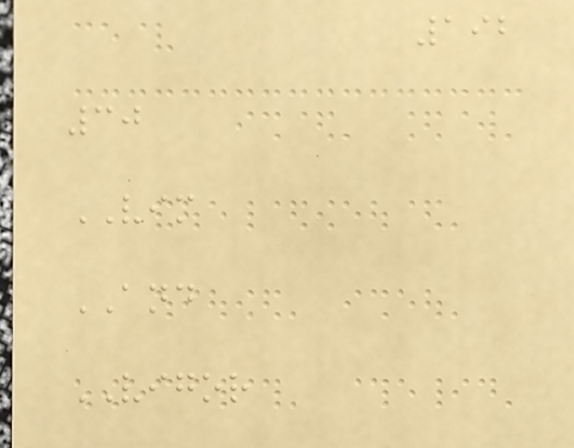192
30
VIM
AND
VIGOR
